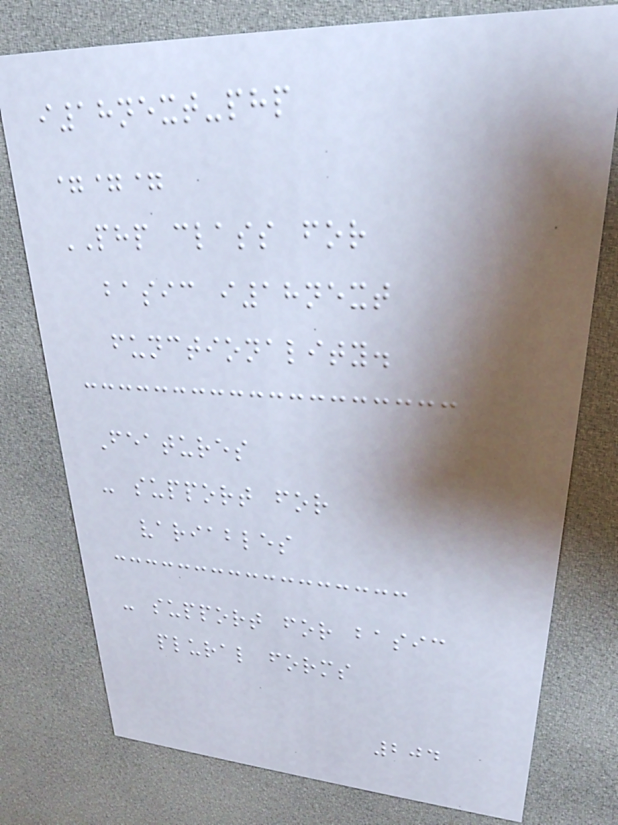i18next-php
===
PHP class for
basic i18next
functionality.
Features
- support for
variables
- support for basic
plural forms
204
